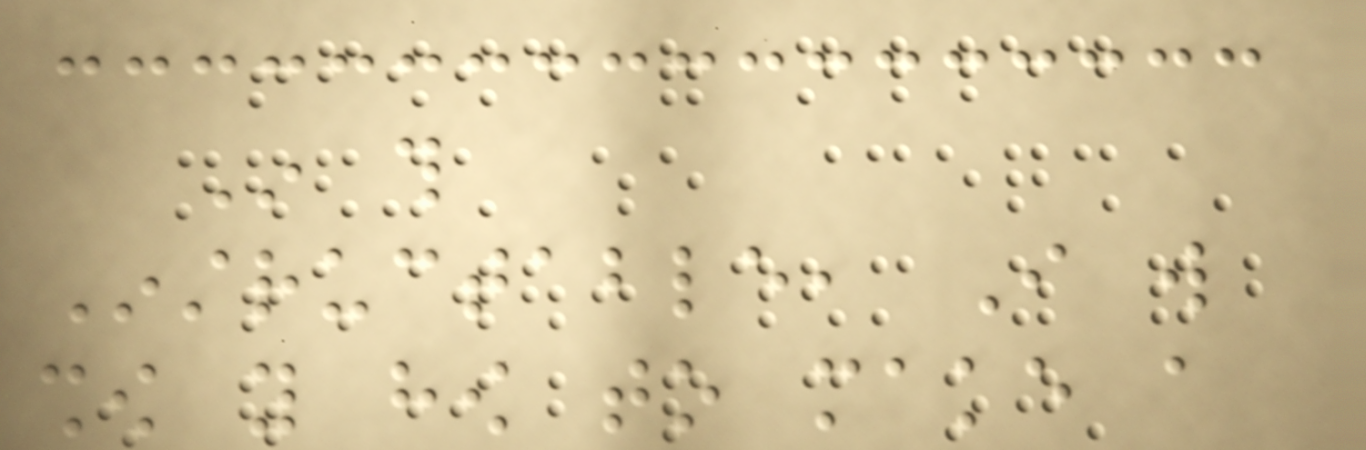In this
Instructable, I will
show you how to make a
